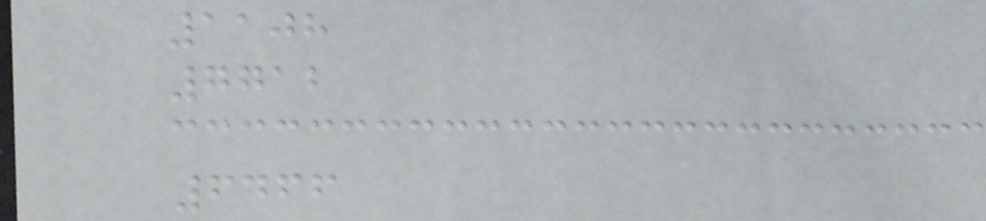1108
7712
6466
